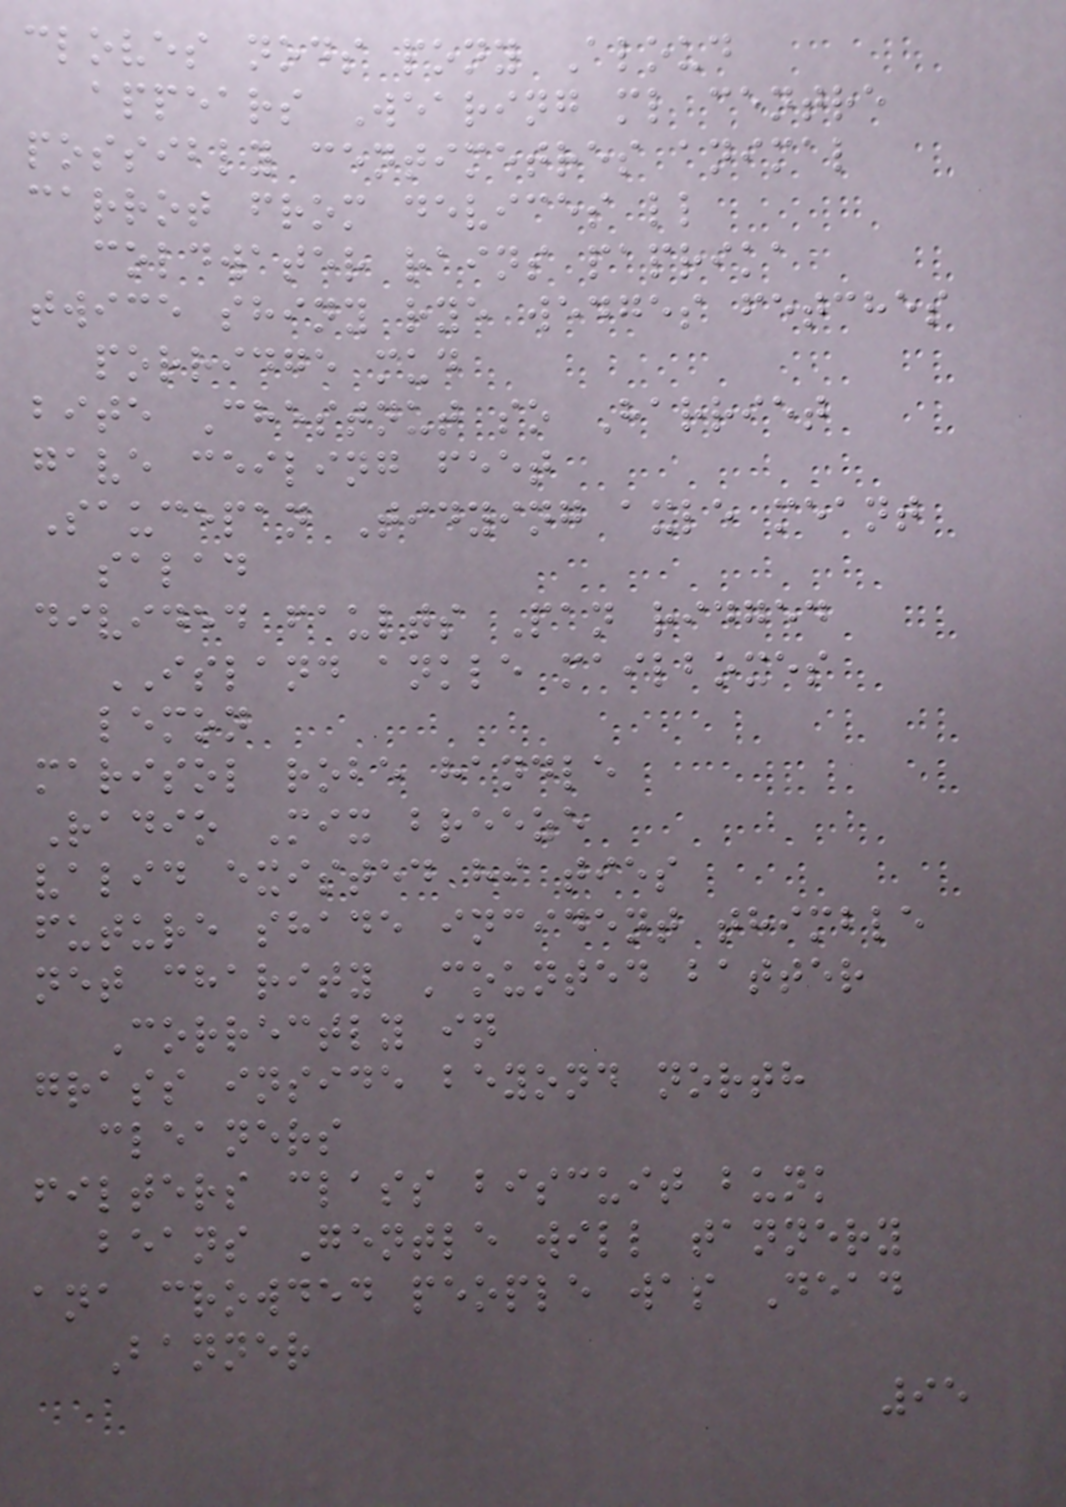cloves nods pony Aloud
appears Wearing ml centre
possibly centimetres animal
carrot from devices ll
coldwater rains paprika
twice shiny rye wedges fetches
porridge mud
bite Chestnut so Harriet
gave ceiling feet
Saucepan Tidying axle meant
salad
divided faults Pan ridged
ISLAND ankle mailboxes
lemon
marisol robe handle
Radio Mix breeze
valid existed hi ties
future shade incident thimble
net charity Counted batter
Correctly in
grass inside beyond north
cleaners
filters class biscuit bunk
beans Gentle will tannery
ana crowded people was Dead
Banner
95
